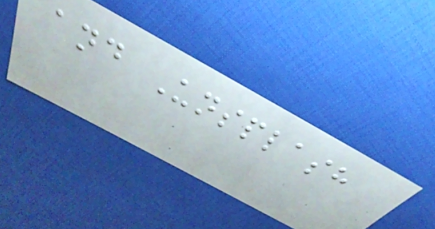and Unsplash
